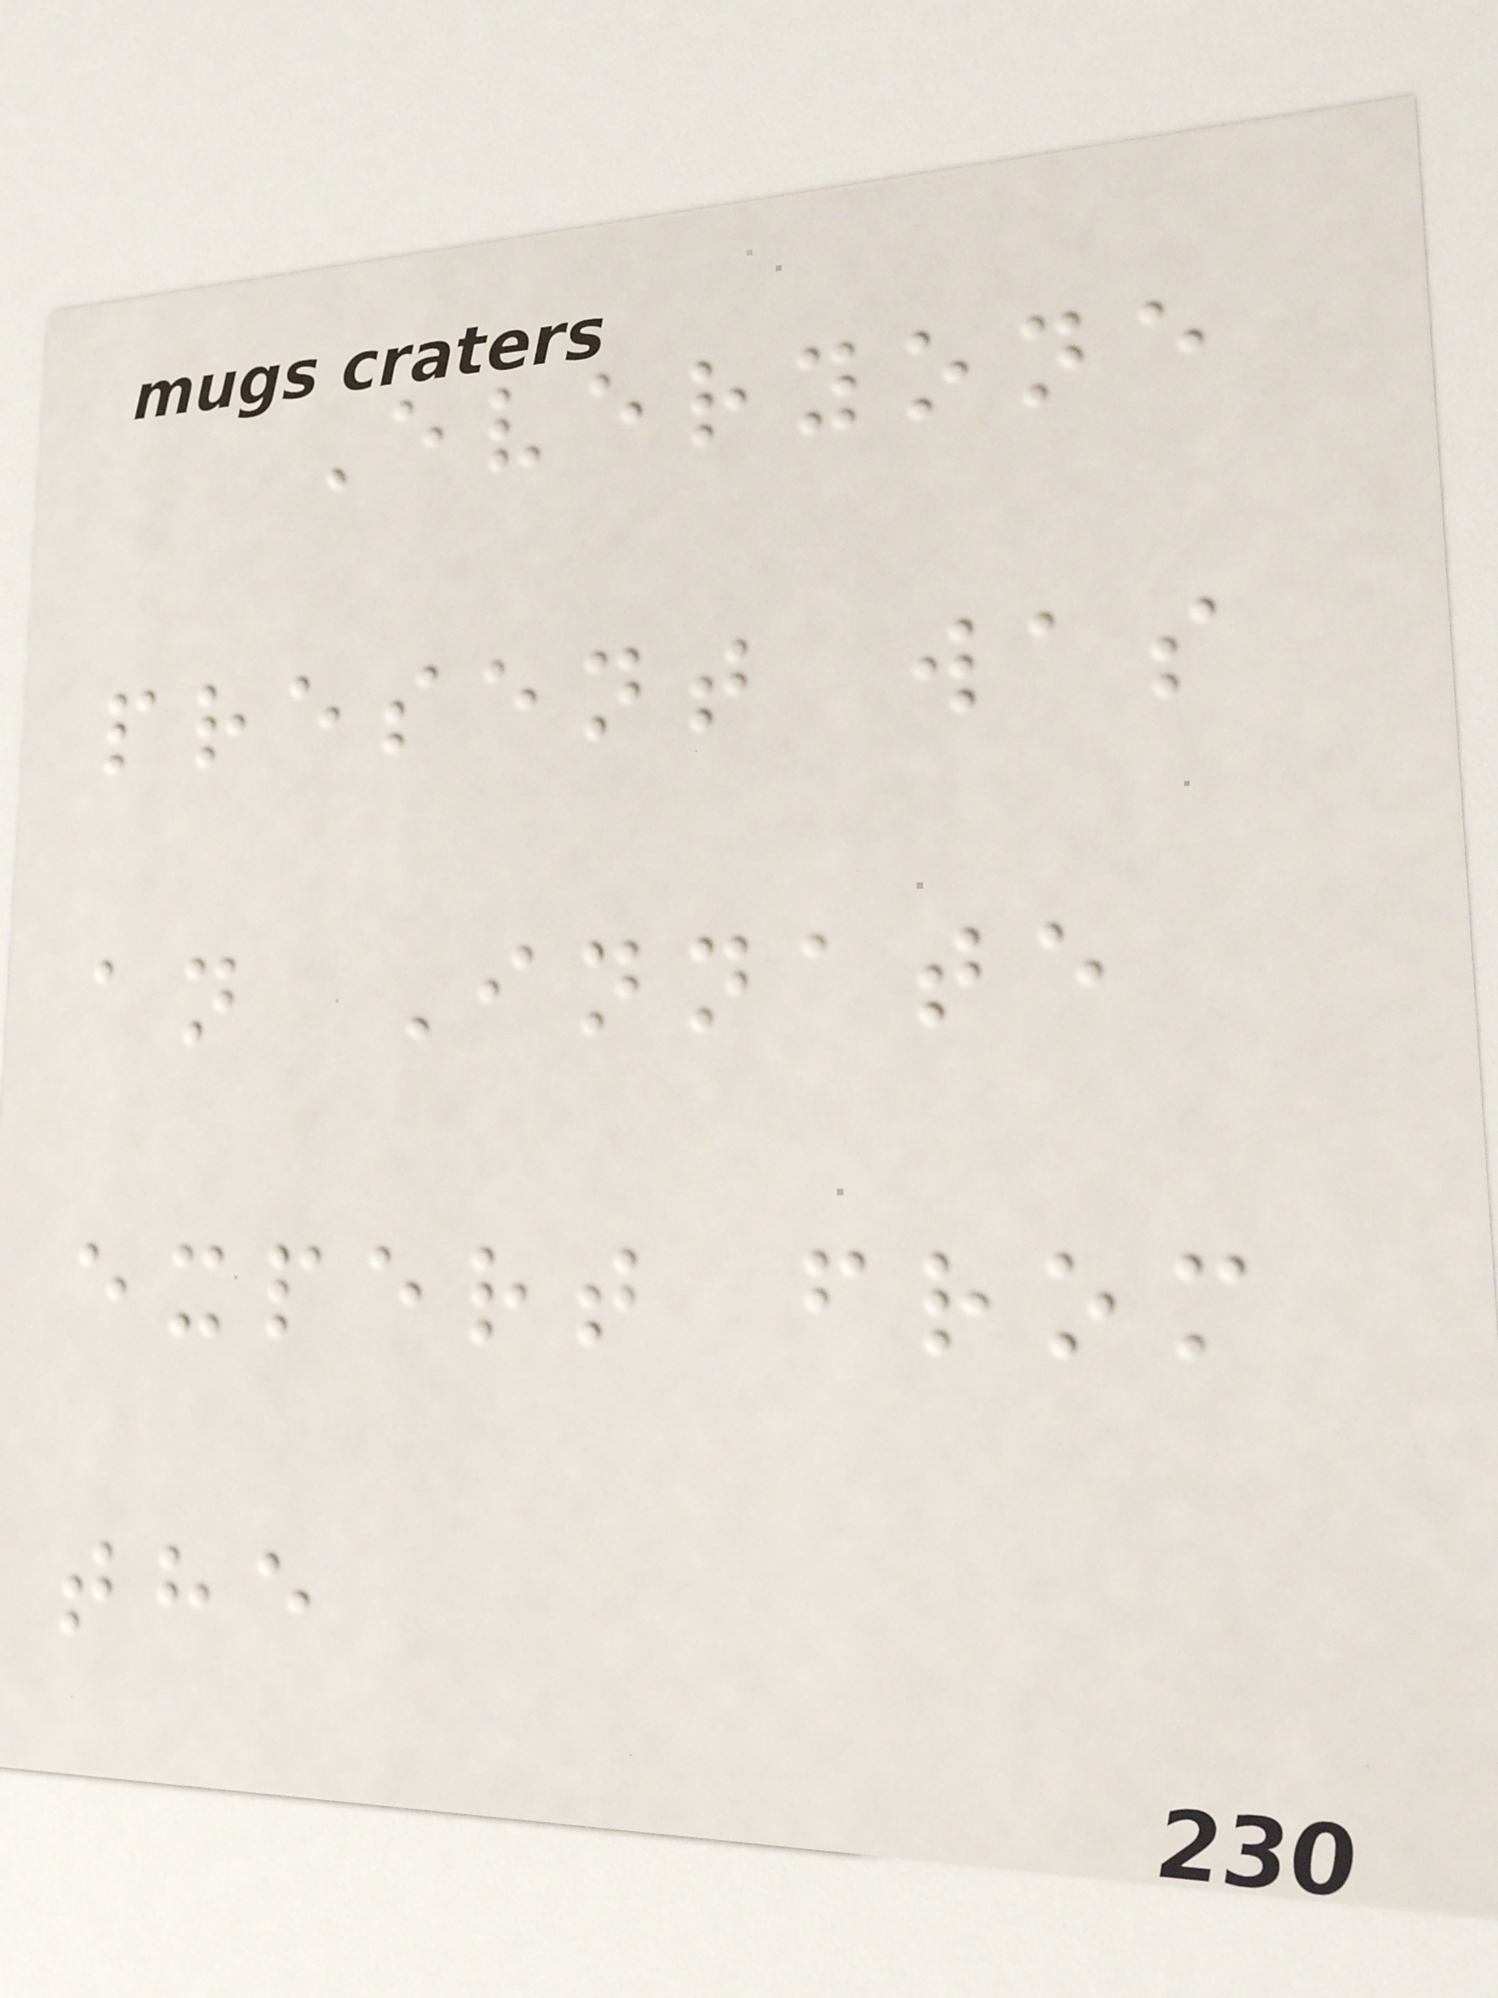Everyone
present was
an Innate
expert from
the
